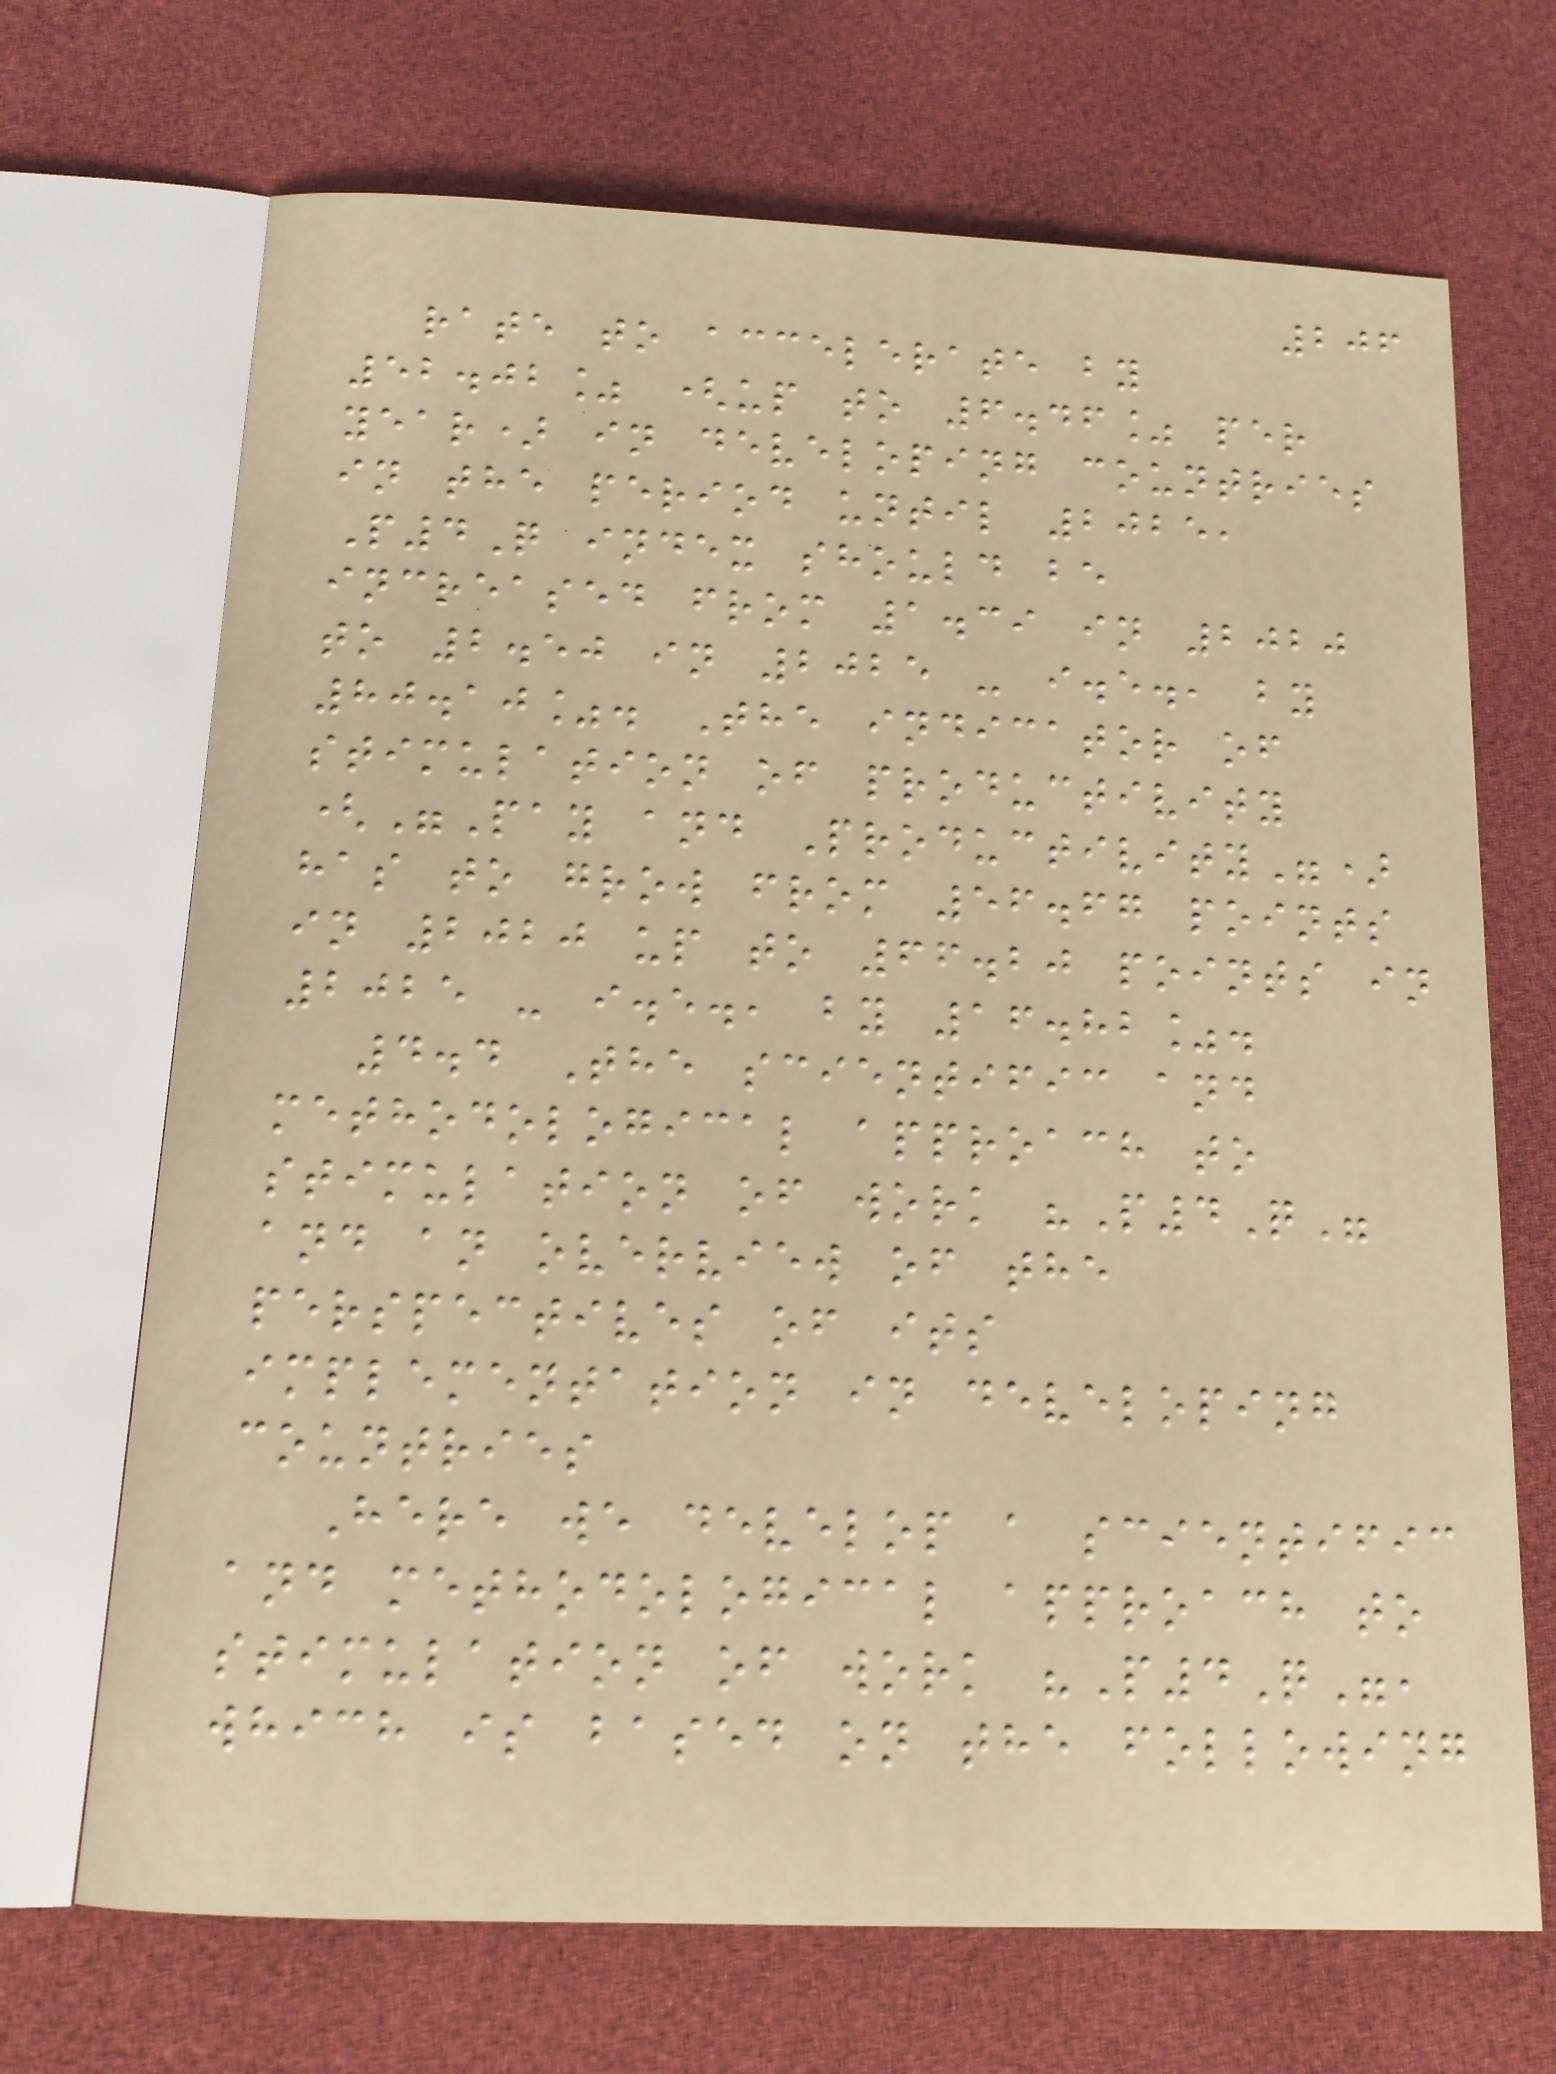206
rate to accelerate by
52.02% (up to 6.46% per
year) in developing countries
in the period until 2025,
P4Q index should be
increased from 1.39 in 2020
to 2.50 in 2025 - i.e., by
80.10%. The indicator of
stimulation of productivity
("Pay and Productivity")
has to grow from 56.67 points
in 2020 up to 66.20 points in
2025 - i.e., by 16.82%.
4.4 The scientific and
methodological approach to
stimulation of work "P4Q"
and an overview of the
perspectives of its
implementation in developing
countries
Here we develop a scientific
and methodological approach to
stimulation of work "P4Q",
which is based on the following
